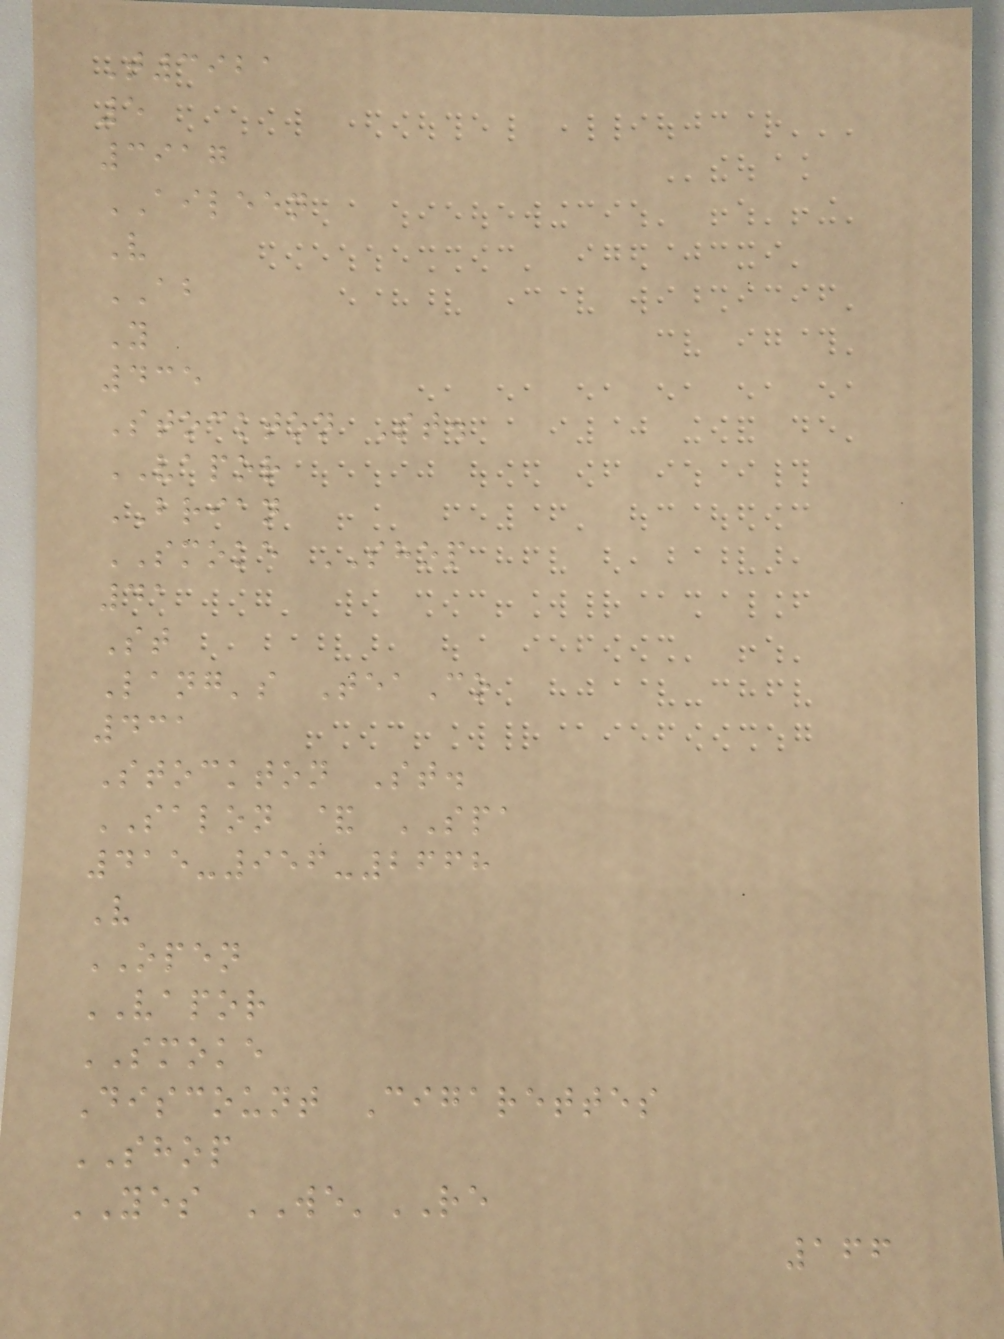T3921
5
3917
AILEEN
V
AB
Y
435
Stockton St.
VAPOR
BRIAN
SMOKE SHOP
41
St
Lang's TeaCo
431
Stockton St.
SALON & SPA
415-956-2668
V
OPEN
VAPOR
SMOKE
Discount Cigarettes
SHOP
YES WE'RE
166
